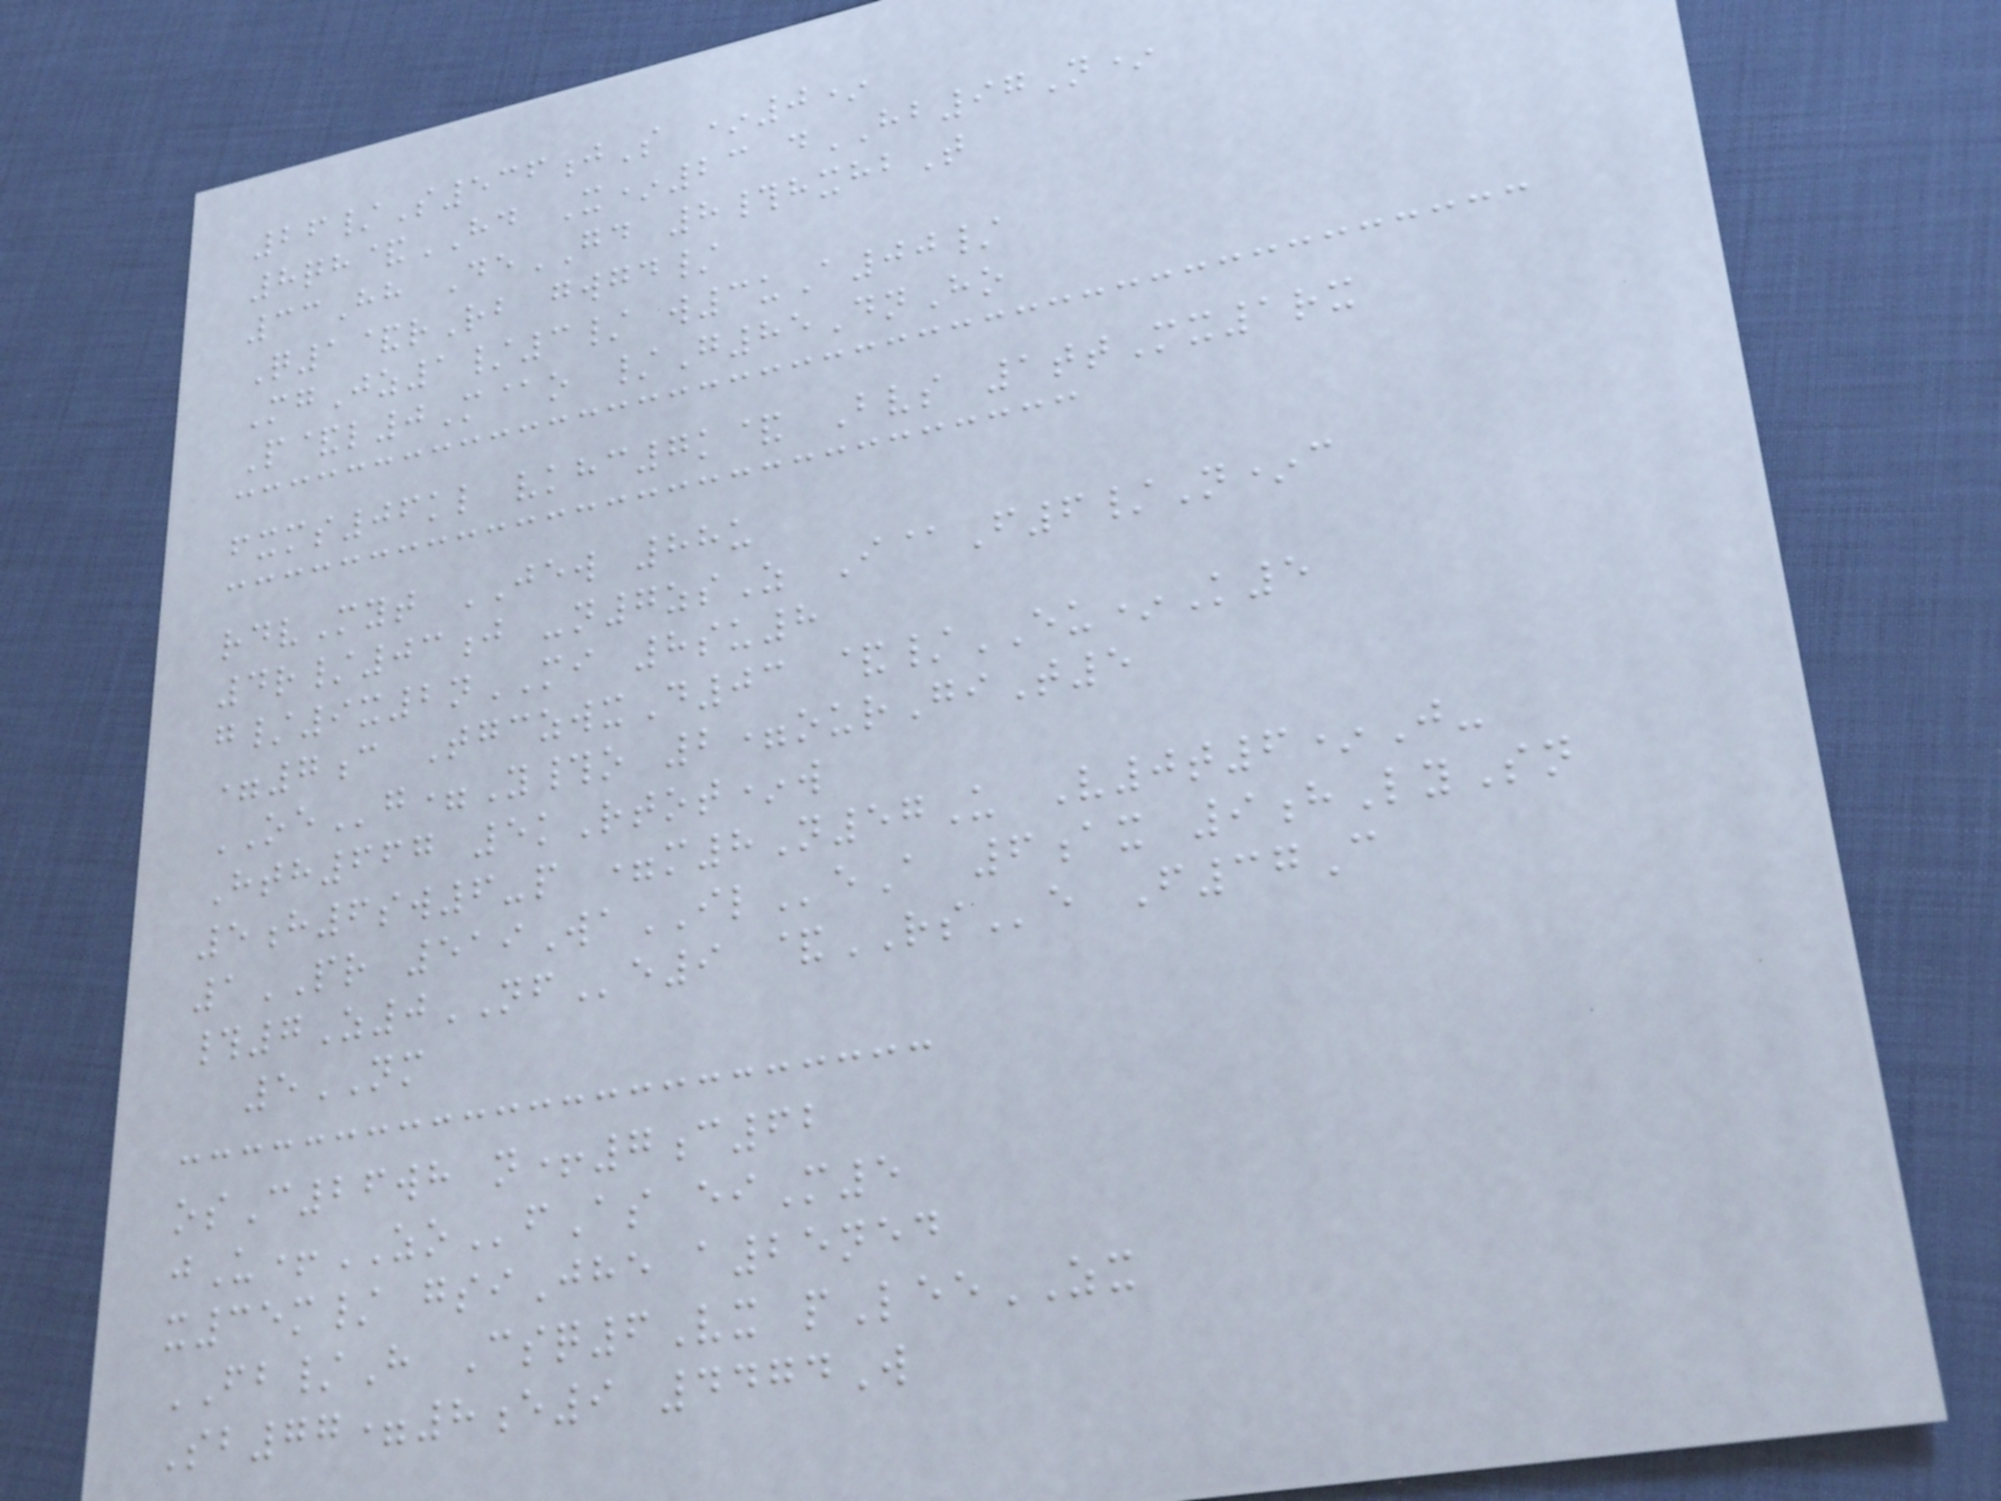26/S536jS *0*
8qh&HD X*23 dHB97N*
33Hh DeGD 8#hxhbT
Q1&rRb gwgd/
MgJz1/3/ w3uA00/
P&l0M@o /G85DnHo
fxms06kl vkhc7k& Bvs 1ttMx1rx
rdvMyt JEW 88u
4r/03j -n7zsZ I@F6/N*c
g/9x2nMI 8su8
=7c TgczwxD03 &/EU*K5
OEg=Y#o 2=ourGiT5
Hth667 5kRtot*w
5h6sw6-p =m8N57U V0t6*J-
1PR 519WaILeA 6ax 9hLySn
#7Z0NFe9 &RSe F37C
5NM
osC26wh n+7c62
jU+ZOfAs eiM5
x35m/ gsiJhe a25ned
FB/H Csq6Vx pLeeZX
Sb77=8e9 4474W
